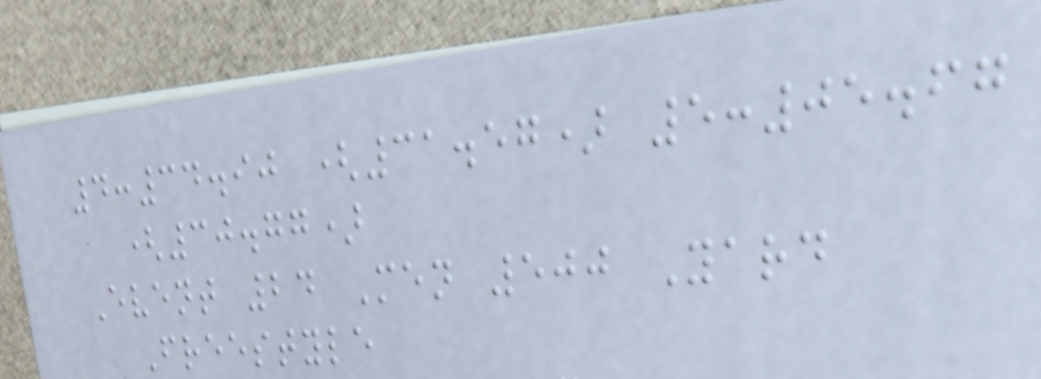4:34.90 (31.57) 5:05.67
(30.77)
Event 24 Men 500 Yard
Freestyle
